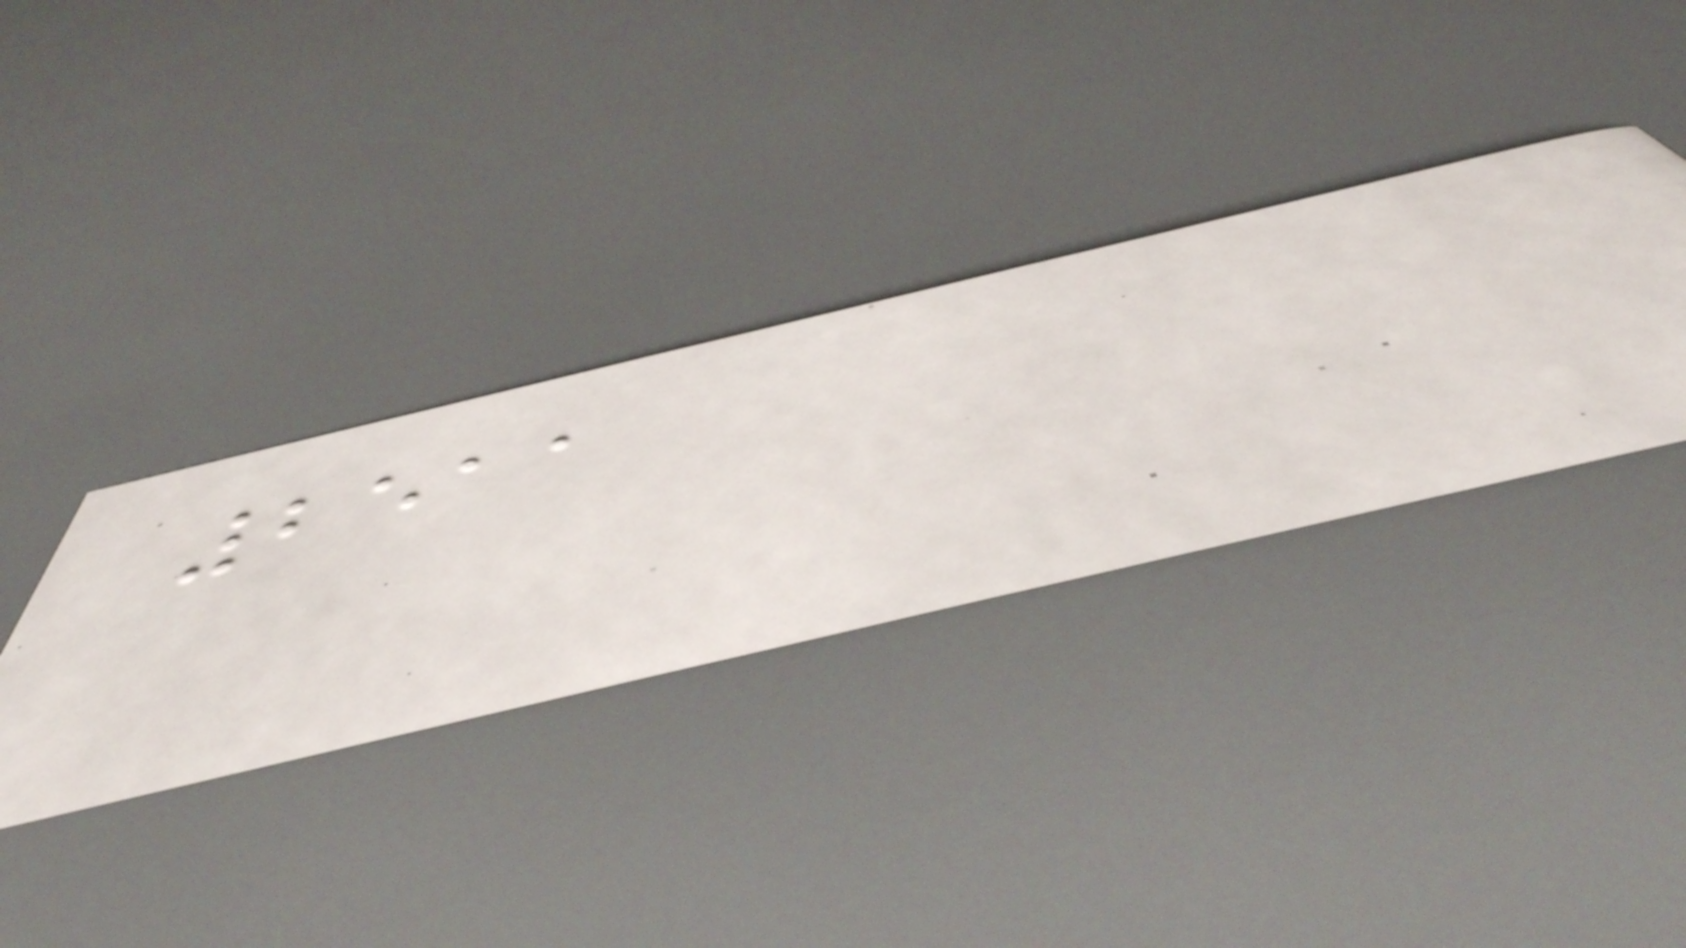2511
